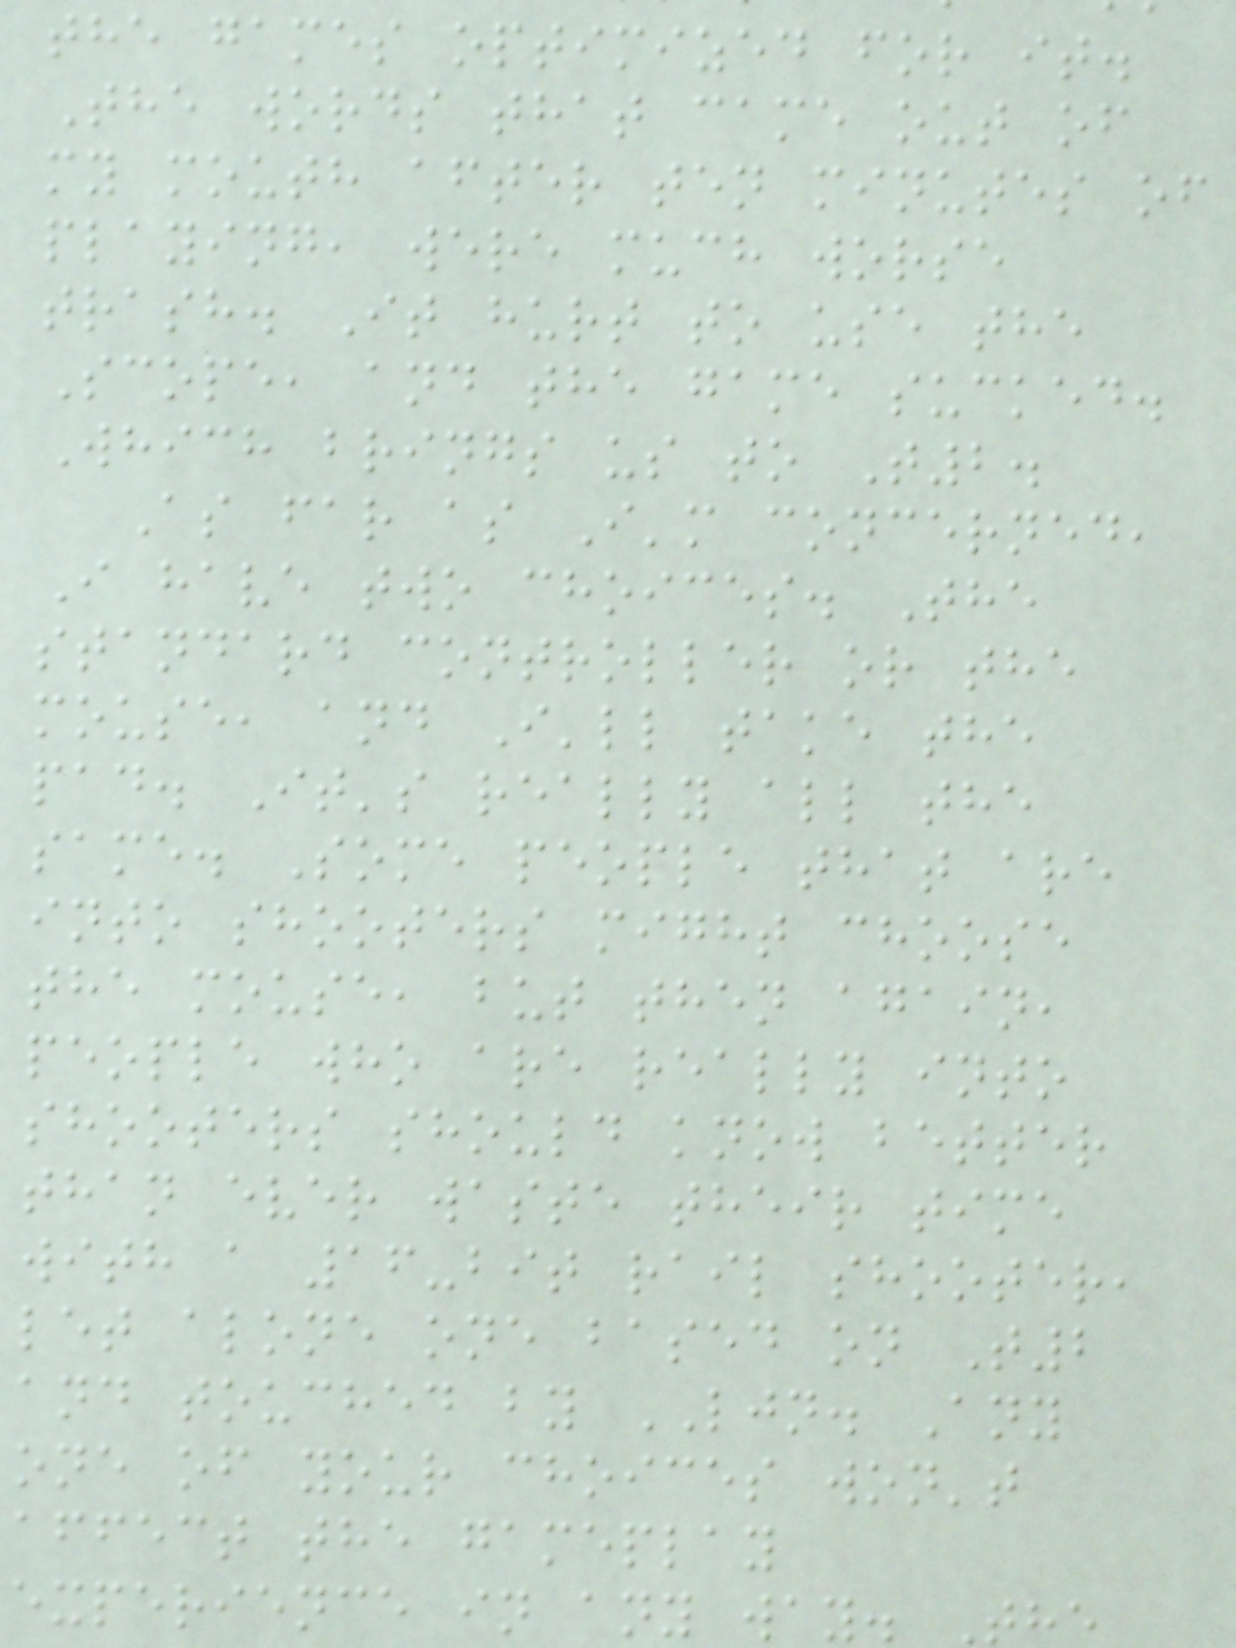the games optimized for it.
The words that came out of
my mouth after ten minutes of
playing, were much worse
trash. It hurt to use the
Scope, and the game sucked.
Which brings us to T2.
As far as I'm concerned,
I have two choices. The
standard controller or the
mouse, and I'll take the
pad. It's really all the
same. Some people that are
into shooters might choose
the mouse, but then again,
people who are really into
shooters should know better
than ever waste their time
with a 16-bit rail shooter,
let alone one based on T2
and touched by LJN. Any
one of your choices won't
affect the gameplay
experience in any way. Th
